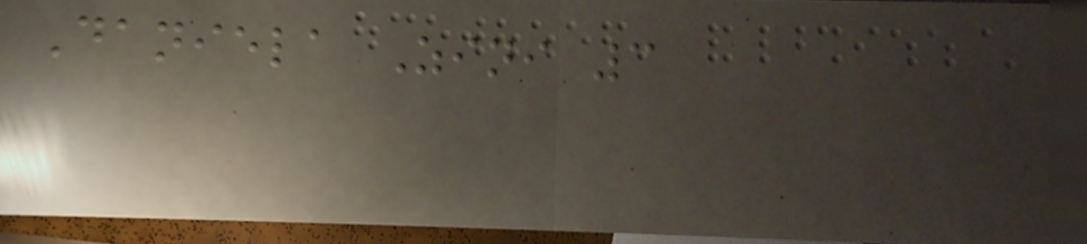Daniela Zini 3
